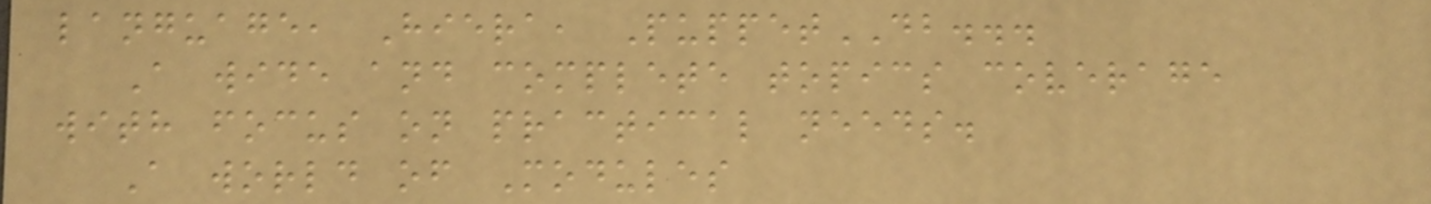language, Hiera, PuppetDB...
A wide and complete topics coverage
with focus on practical needs.
A world of Modules
